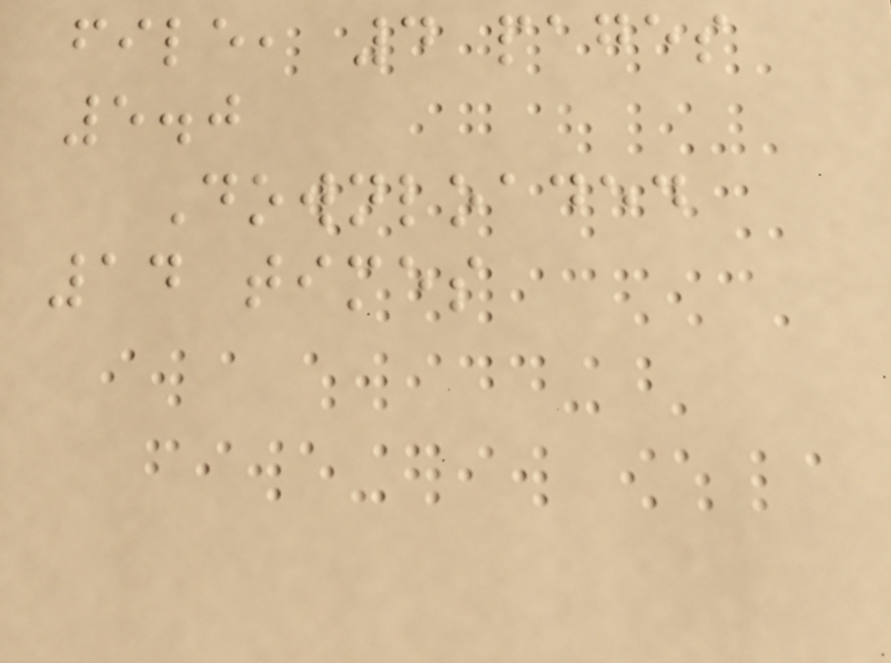file, 4 pages
5.0
Downloaded
14 times
